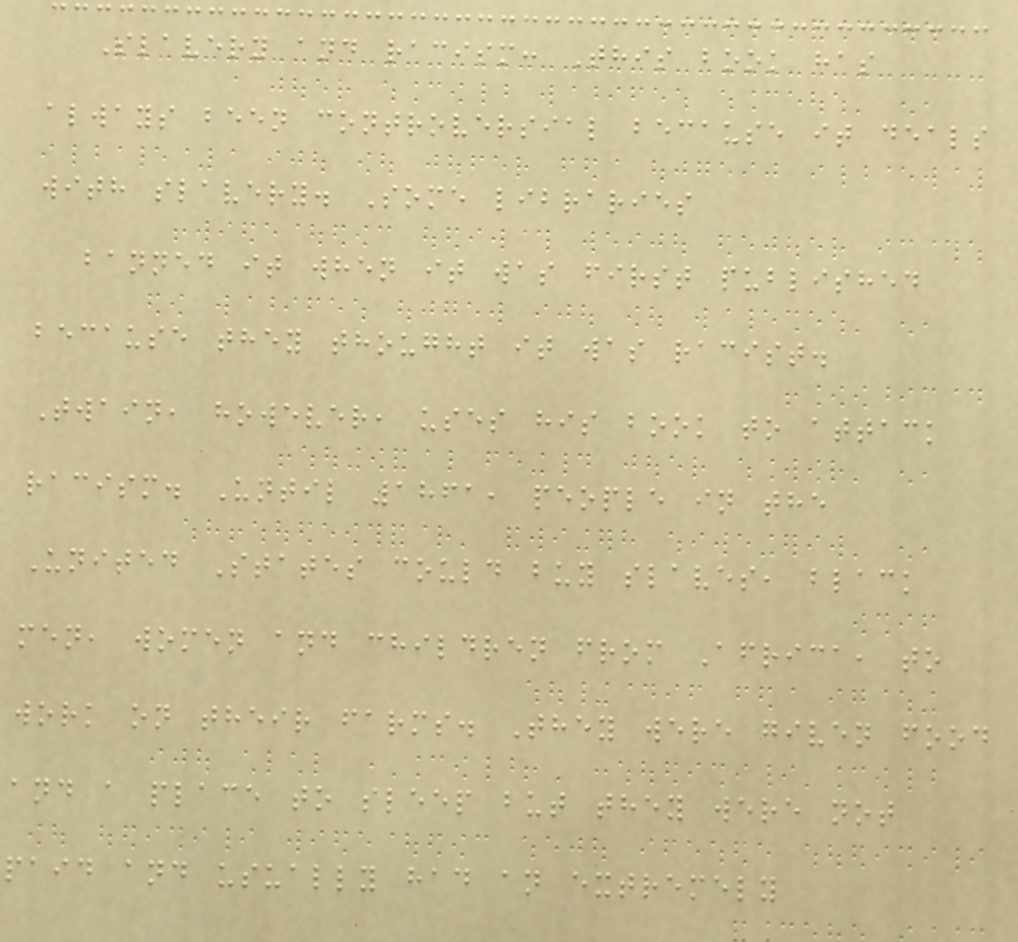Slavery and racism: This book has
always been controversial because it deals
with slavery. Some libraries
banned it when it was first published
because they thought it was racist.
Twain, however, uses his book to attack
racism. Until 1861, people in the
United States could buy slaves, black
men, women and children from Africa, to
work on their farms. They were given food
and a place to sleep but they were not
paid and usually had an extremely
